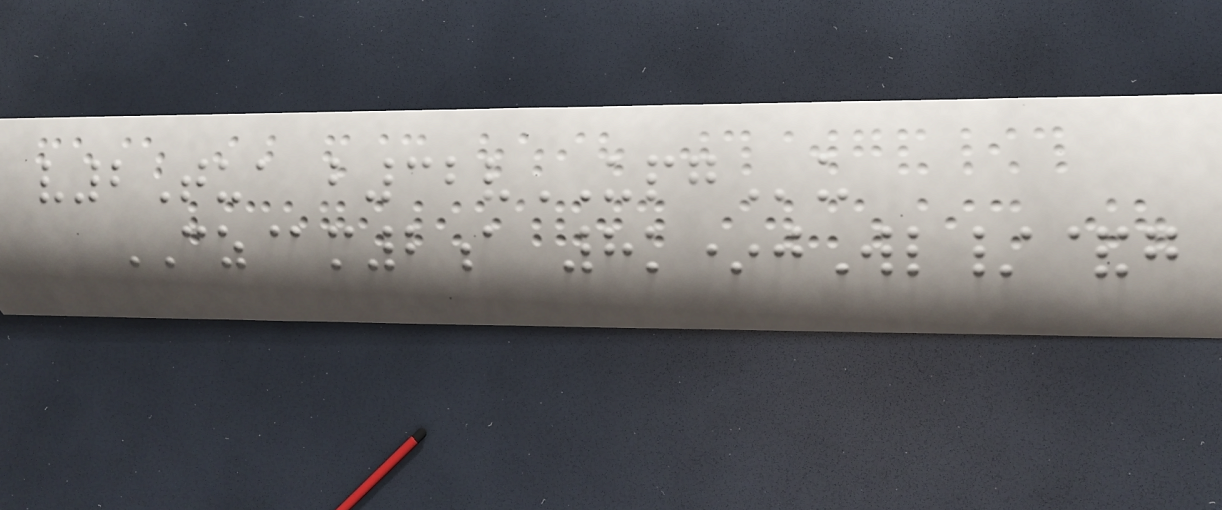v2Tua b32vUPGu
CZ@m2a 8k*jWl/&g
